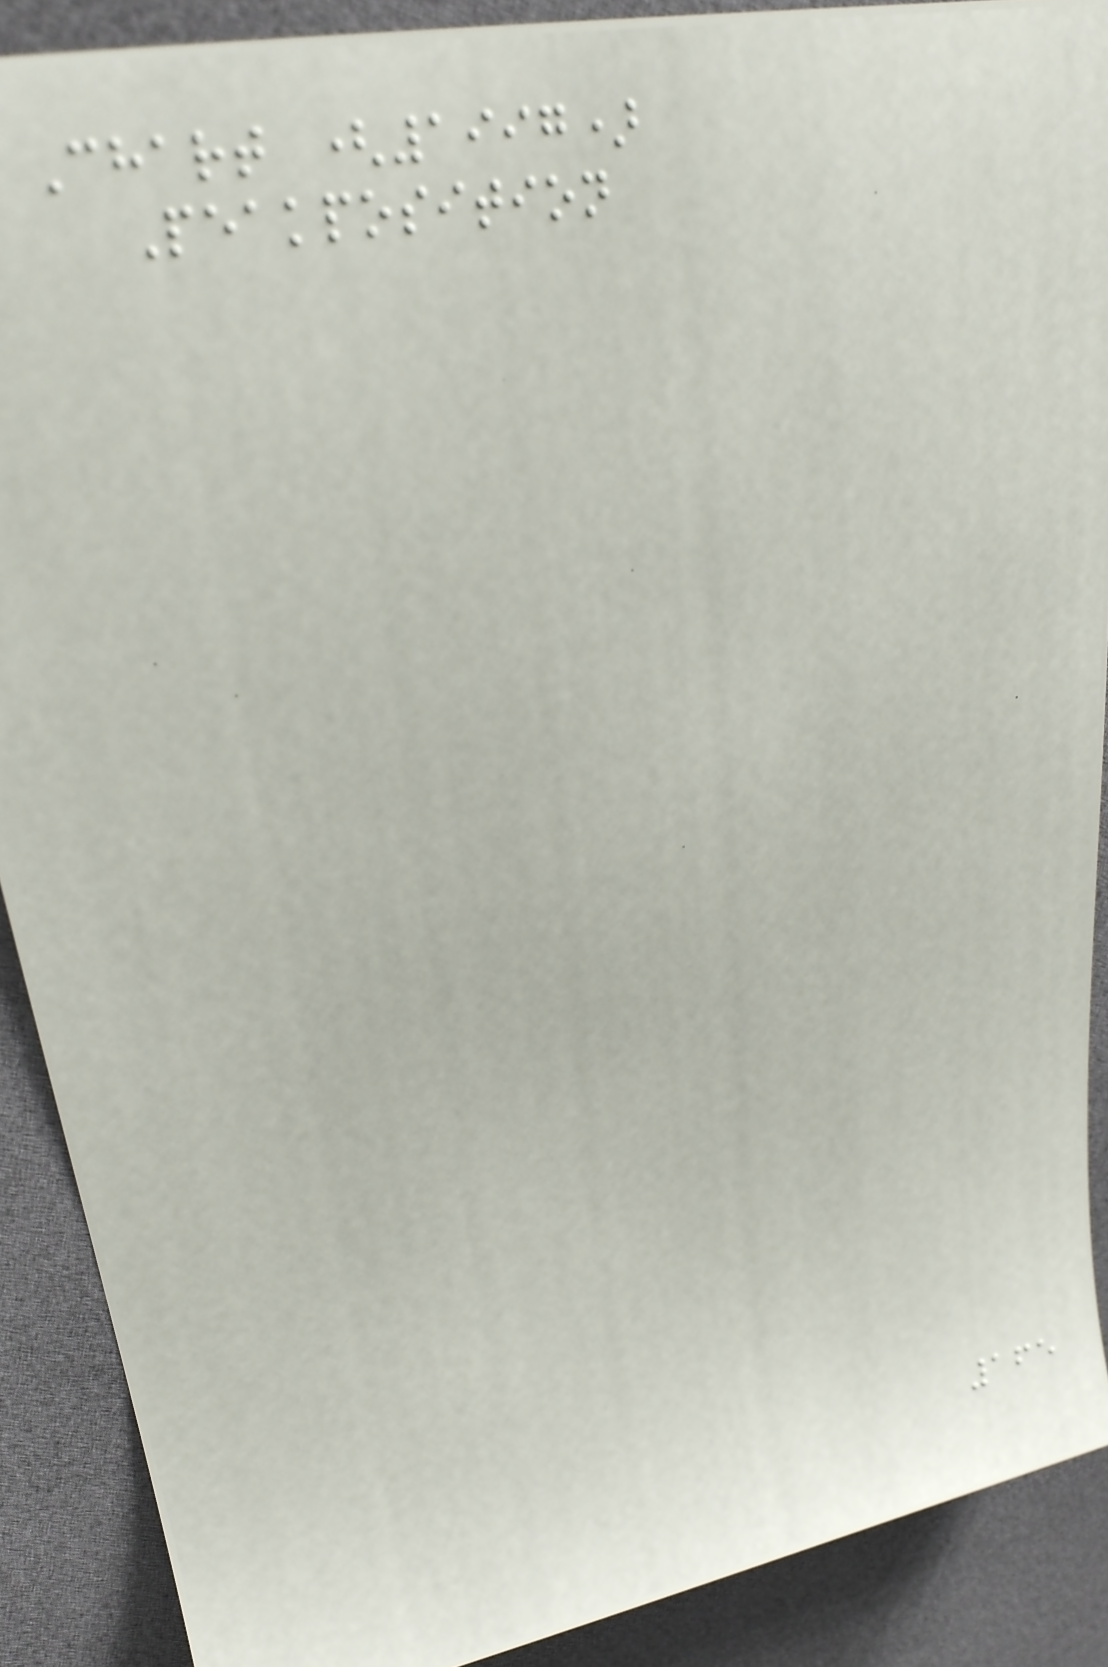Chart (1997)
Peakposition
165
